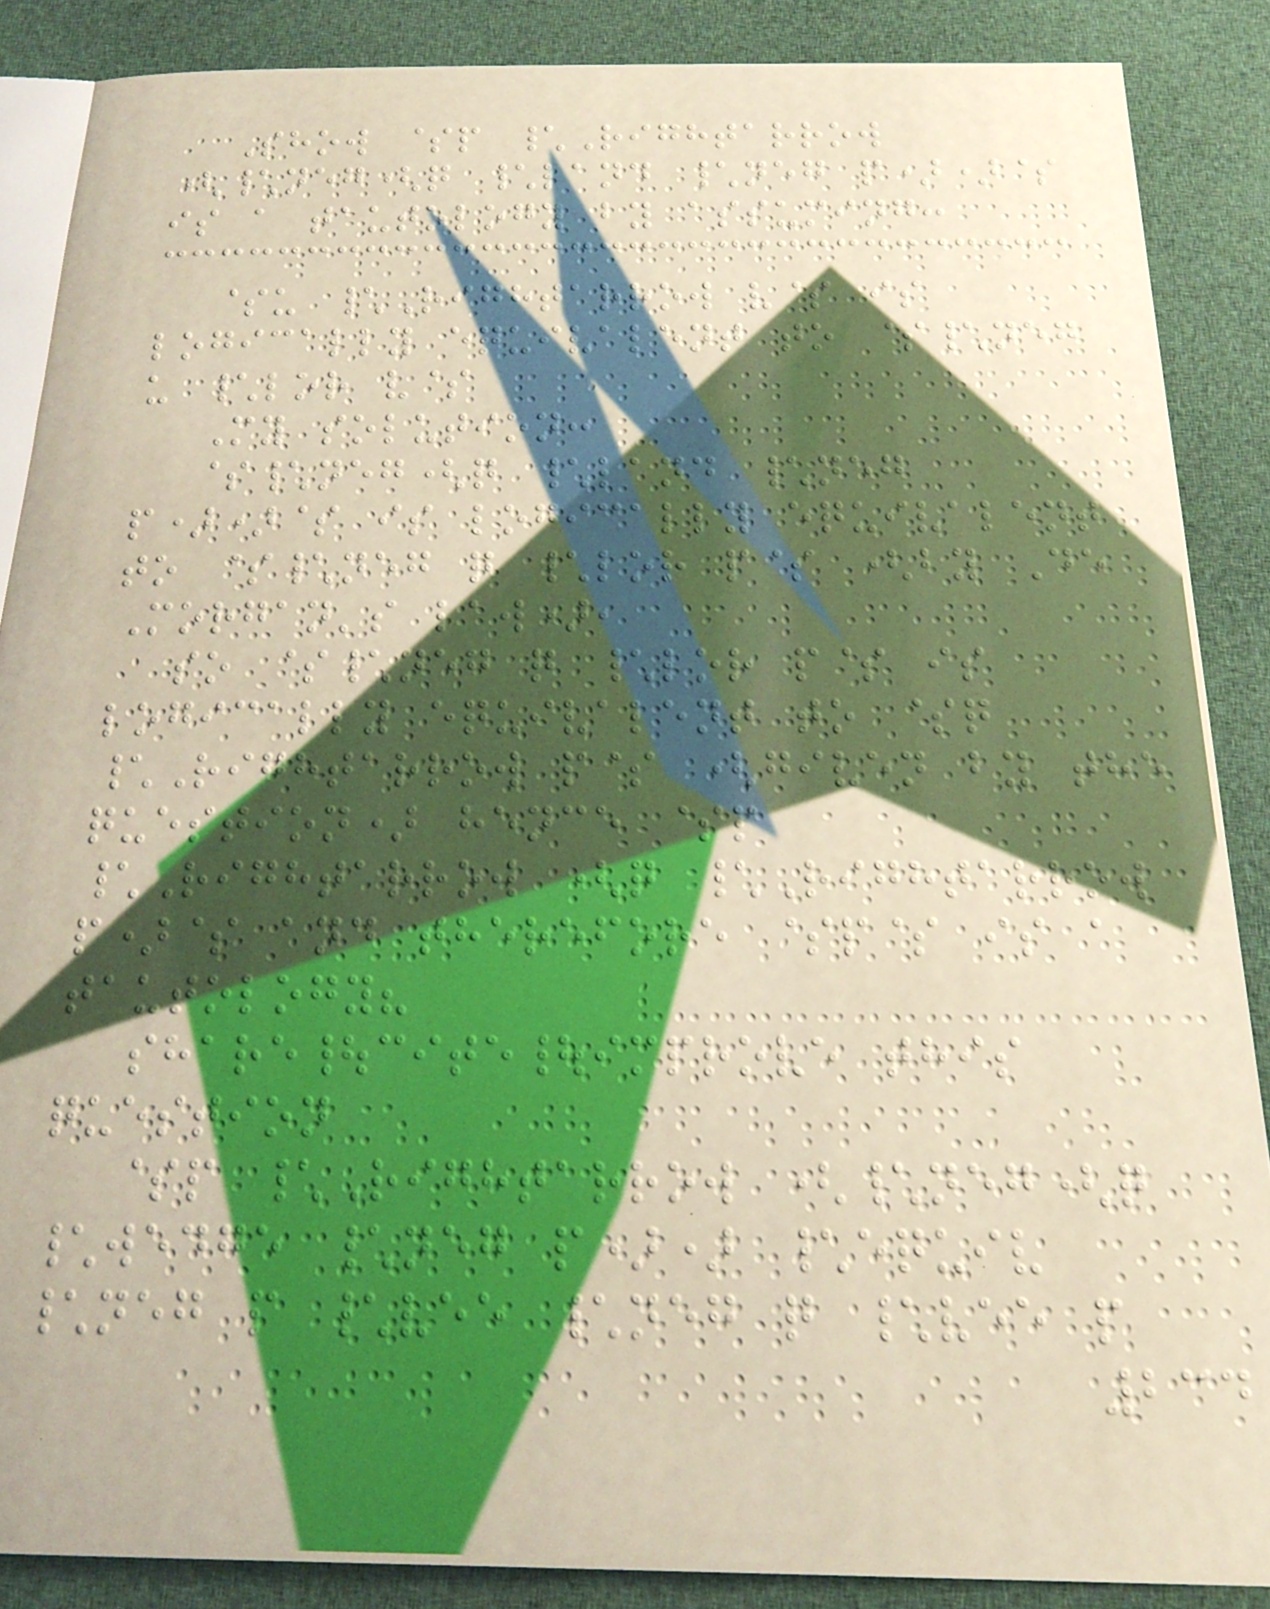Show $p \Rightarrow
(\neg(q \land \neg p))$
is a tautology by assuming:
$u \Rightarrow v$ is
logically equivalent to $\neg
u \lor v$
My solution:
$\neg(q \land \neg
p))$ is logically equivalent
to $\neg q \lor p$ (by De
Morgan's law),
so $\neg q \lor p$ is
logically equivalent to $q
\Rightarrow p$ (given by the
question) hence $p
\Rightarrow (q \Rightarrow
p)$ and therefore $p$ is a
tautology?
share|cite|improve this
question
$p \Rightarrow (\neg(q
\wedge \neg p)) \equiv
\neg p \vee \neg q \vee p
234
